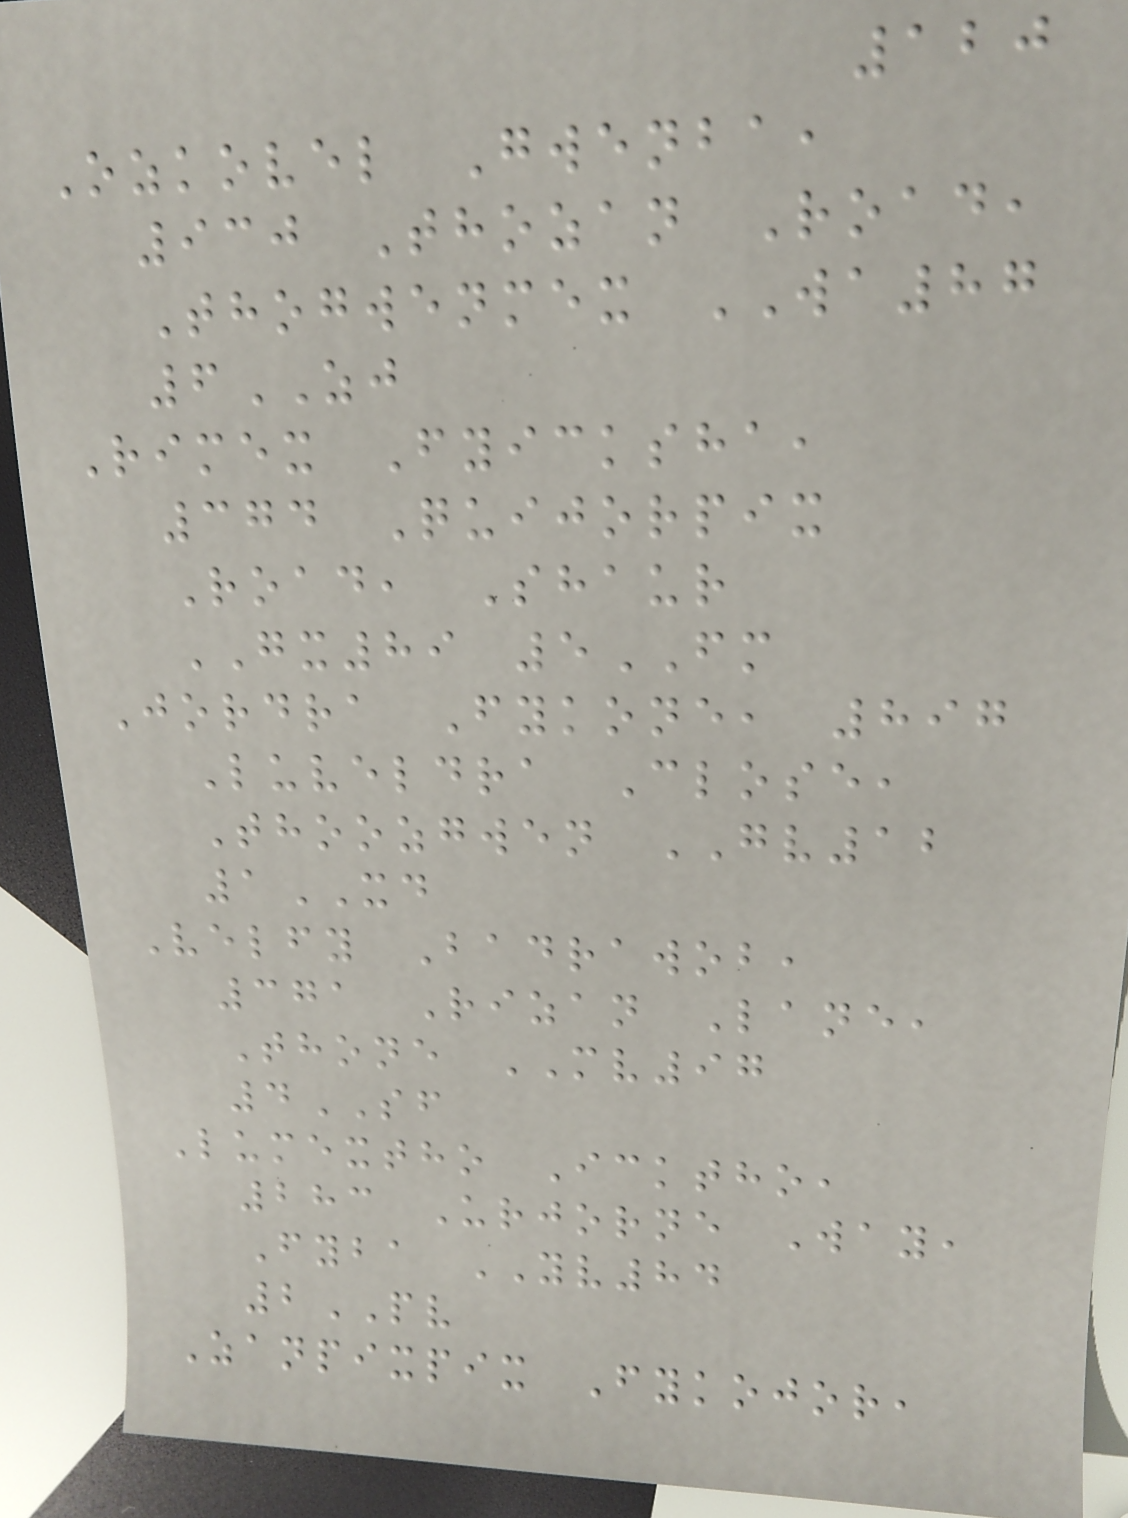120
Ozkovel Gwenba,
930 Thozan Road,
Thogwenmex WA87
6ZJ
Rimex Fyicksha,
374 Quijorpix
Road, Shaur
GX89 5FM
Jordra Fykone, 897
Luveldra Close,
Thoozgwen GV12
1XD
Velfy Badrawob,
371 Rizan Lane,
Thone MV97
4SF
Lumextho Icktho,
283 Urjorne Way,
Fyba YV84
2PV
Zanpixpix Fykojor,
